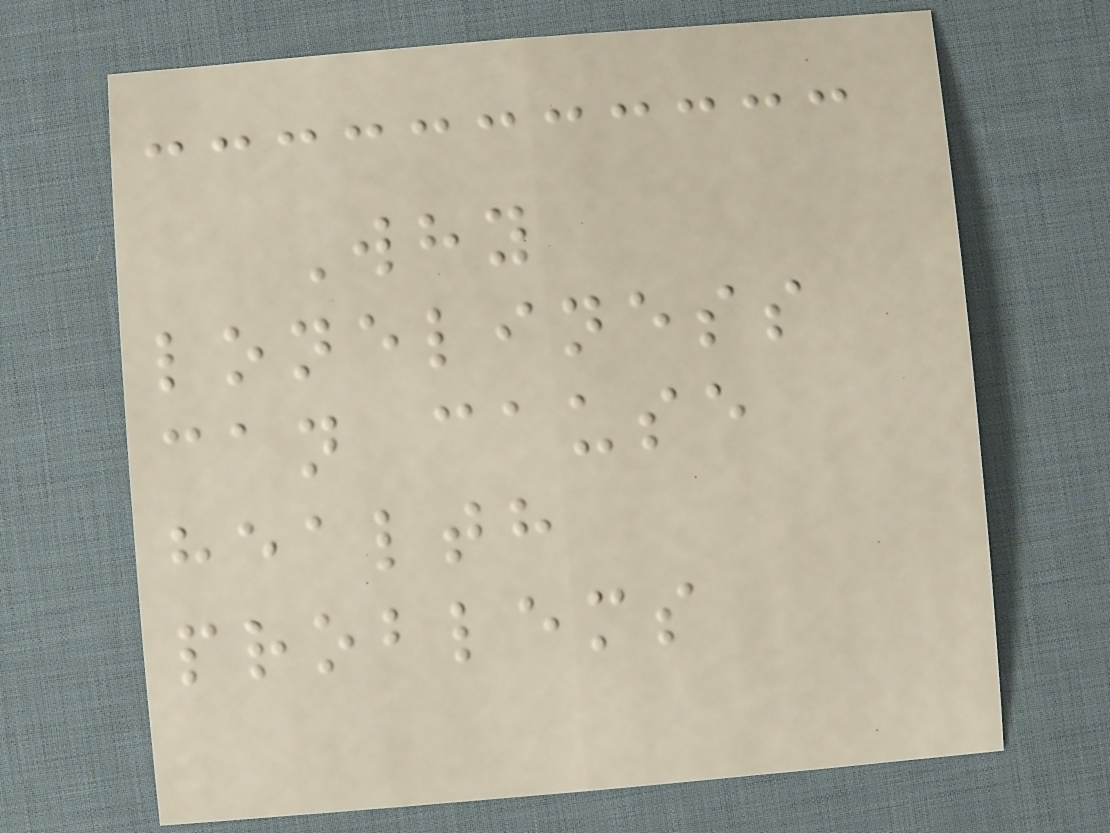Why
loneliness
can cause
health
problems
